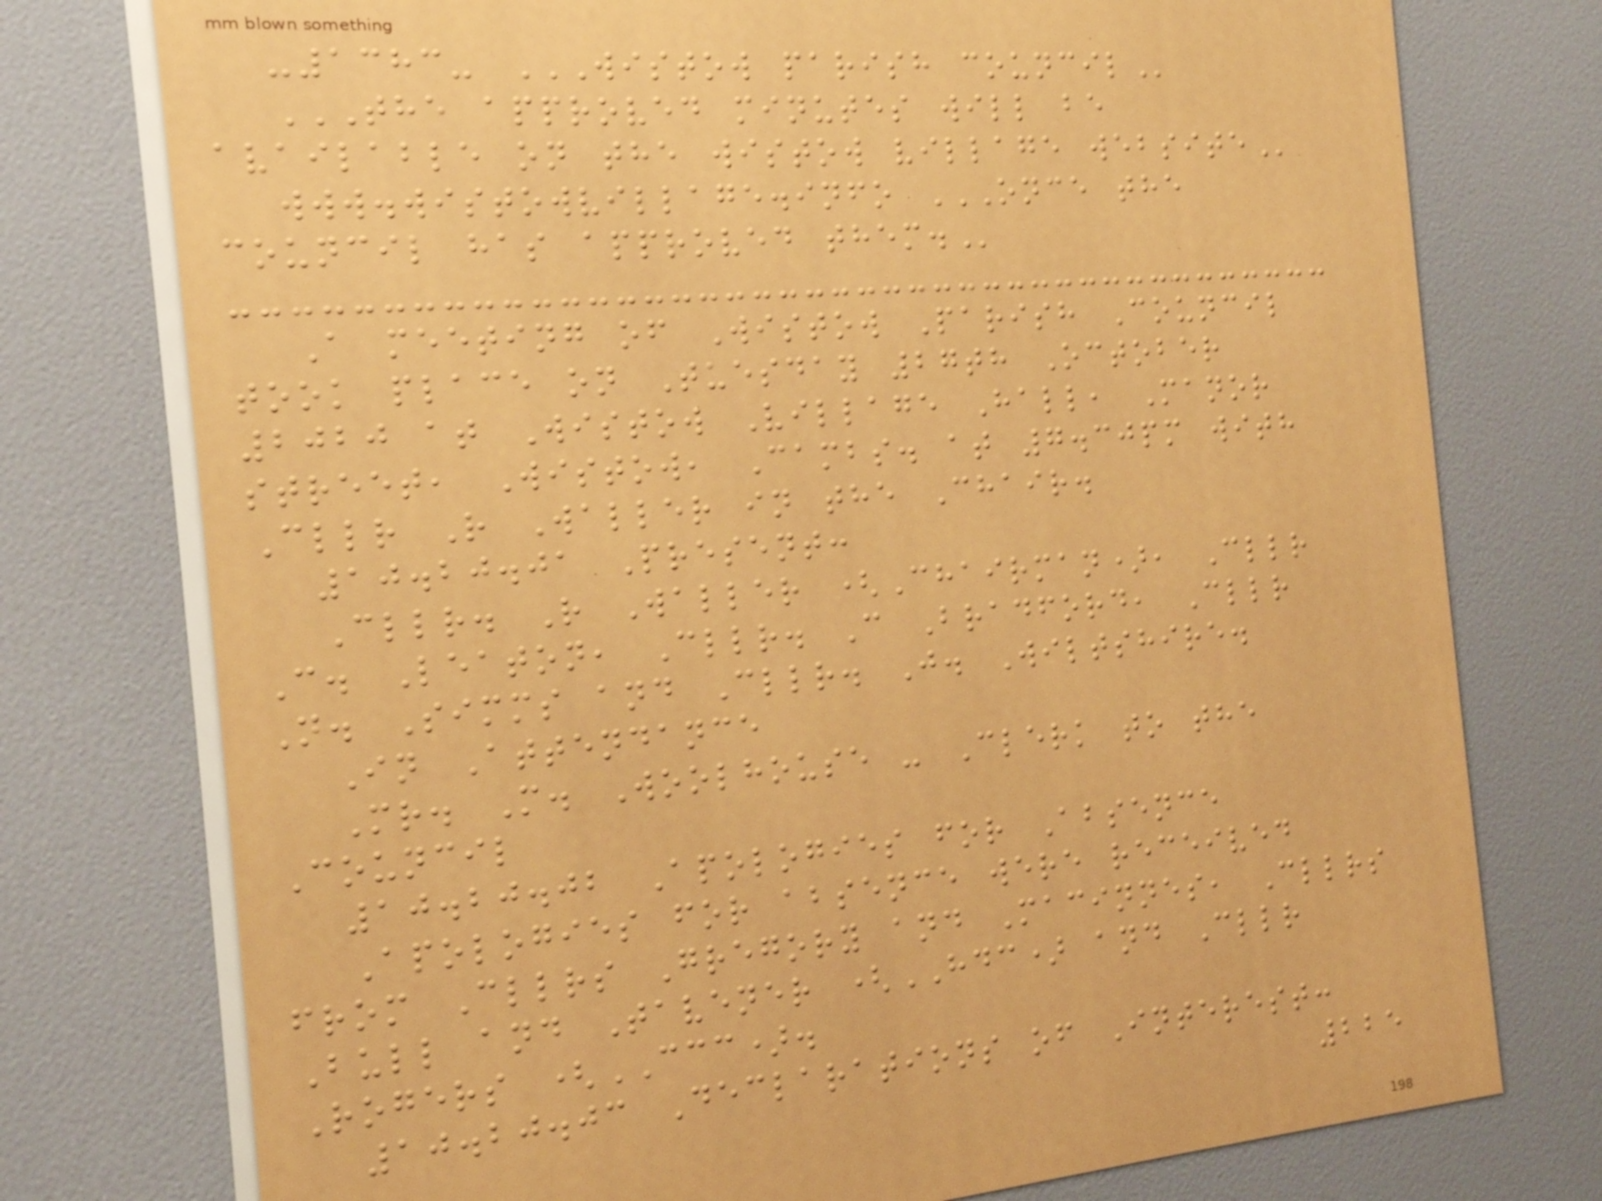-1383- WISTOW PARISH COUNCIL
THE APPROVED MINUTES WILL BE
AVAILABLE ON THE WISTOW VILLAGE WEBSITE
www.wistowvillage.info ONCE THE
COUNCIL HAS APPROVED THEM.
A meeting of Wistow Parish Council
took place on Tuesday 27th October
2020 at Wistow Village Hall, Manor
street, Wistow, Cambs. at 7.30pm with
Cllr R Waller in the Chair.
10.20.01 Present:
Cllr. R Waller (Chairman), Cllr
C. Leaton, Cllr. C Bradford, Cllr
N. Simms and Cllr. J. Wiltshire.
In Attendance
Mr. M. Woolhouse - Clerk to the
Council
10.20.02 Apologies for Absence
Apologies for absence were received
from Cllrs Gregory and Macinnes, Cllrs
Bull and Tavener (HDC) and Cllr
Rogers (CCC).
10.20.03 Declarations of Interest:
225
